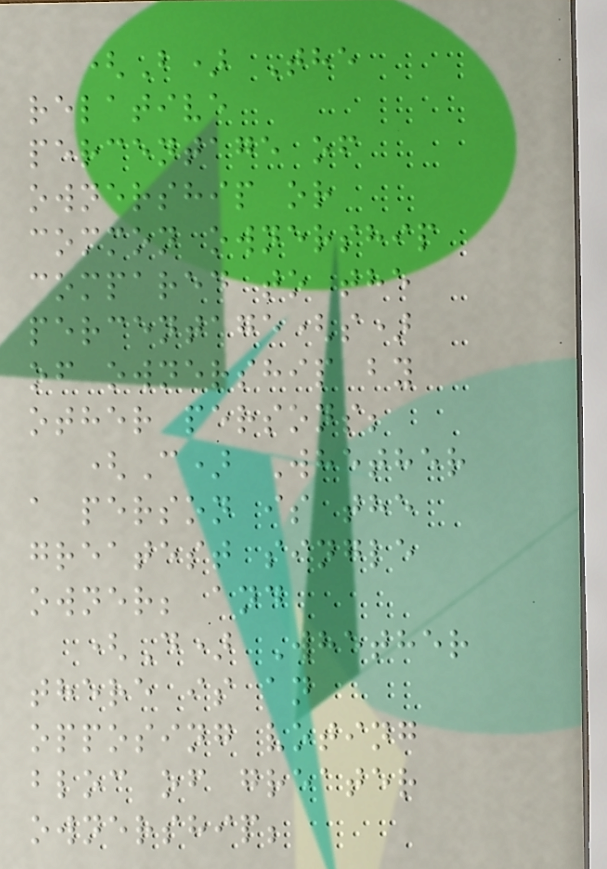(B) The
relative
percentage of
ownership or
common ownership
compared to the
percentage(s)
of ownership by
other persons;
(C) Whether
a person is the
greatest single
owner; and
(D) Whether
there is an
opposing voting
bloc of greater
ownership;
